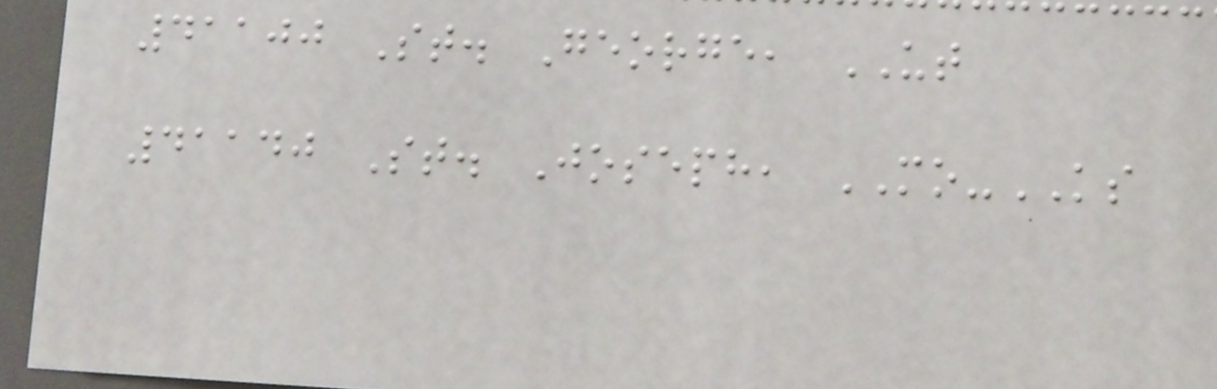41100 St. George, UT
41140 St. Joseph, MO-KS
